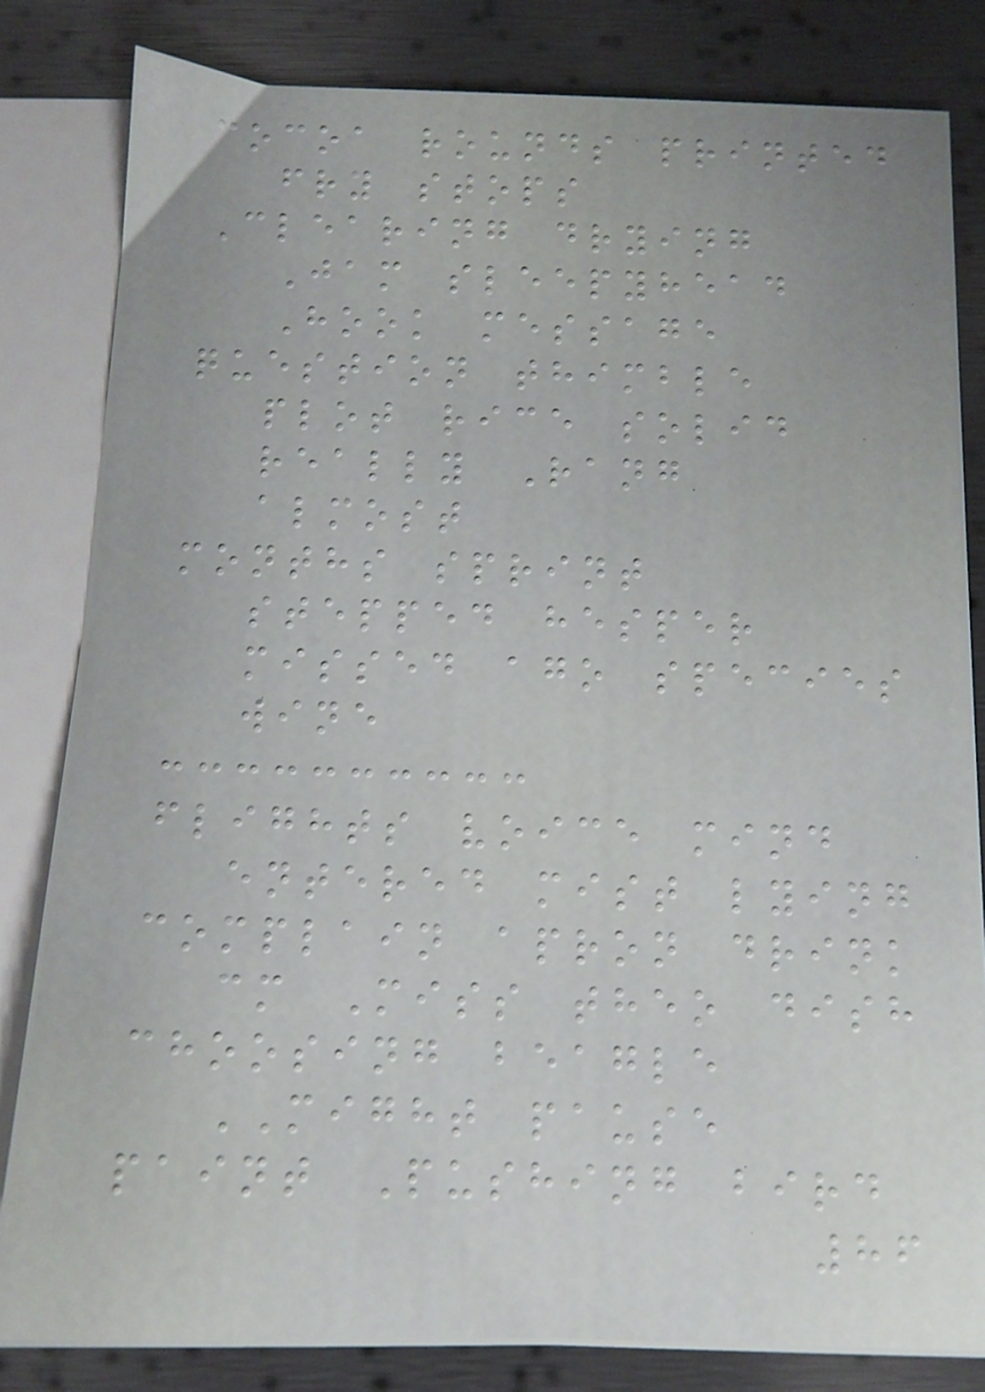cocoa rounds printed
fry stops
Clearing drying
Jam sleepyhead
Hook message
question thimble
plot rice solid
really Rang
almost
months sprint
stepped hesper
missed ago species
wine
flights voice mind
entered mist lying
complain apron drink
cm Miss theo dish
choosing beagle
MIGHT pause
paint Pushing bird
86
